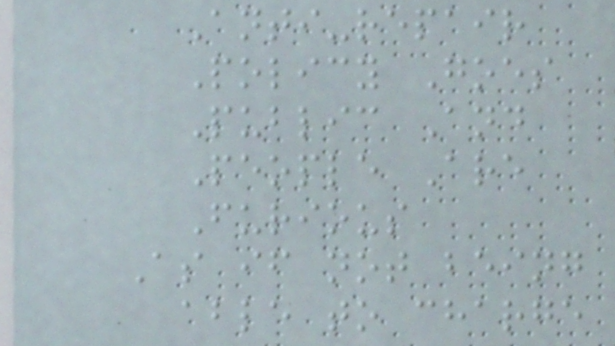Anti-repair
Policy Goes
Public And
People Are
Furious
As if not being
able to charge
